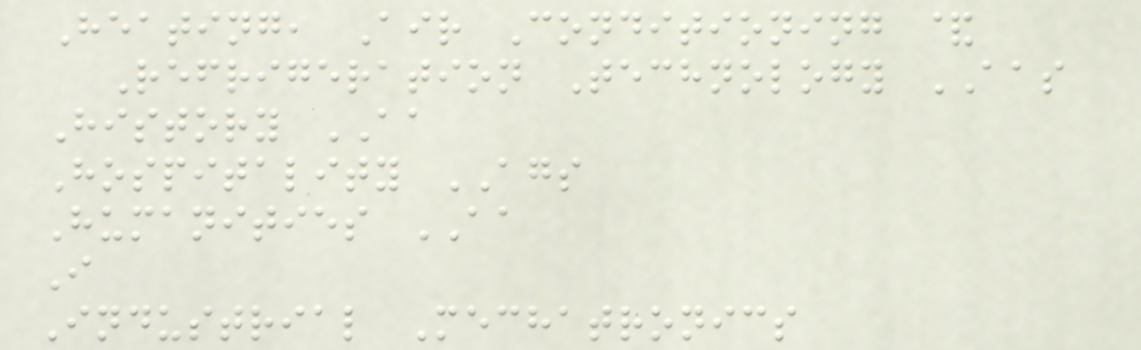Heating, Air Conditioning &
Refrigeration Technology AAS
History AA
Hospitality AGS
Humanities AA
I
Industrial Mechatronics
